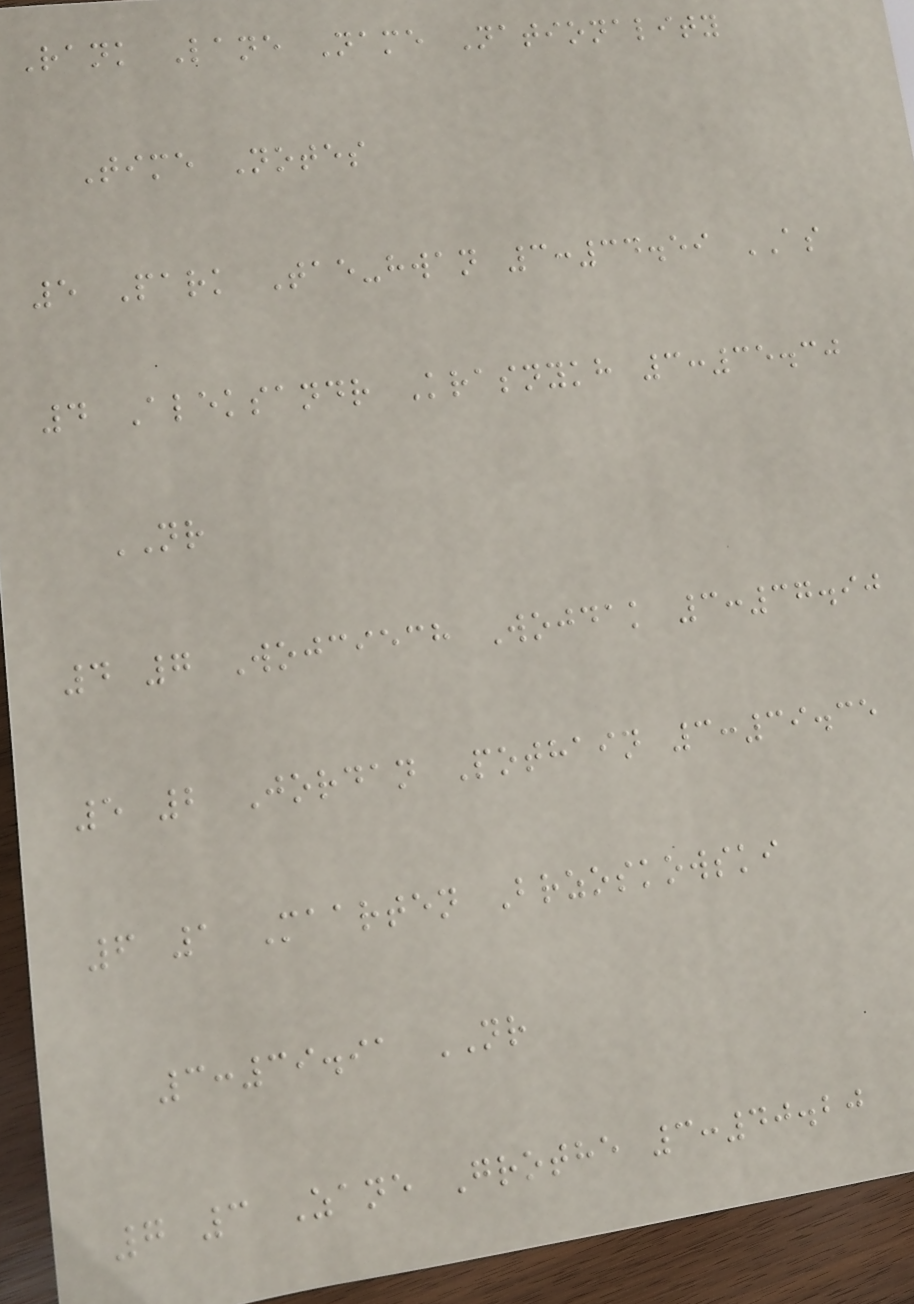Rank Lane Name Nationality
Time Notes
5 Park Tae-hwan 3:34.59 AS
4 Aleksandr Krasnykh 3:35.30
NR
4 7 Wojciech Wojdak 3:37.90
5 2 Jordan Pothain 3:39.35
6 1 Maarten Brzoskowski
3:39.91 NR
7 3 Zane Grothe 3:40.20
